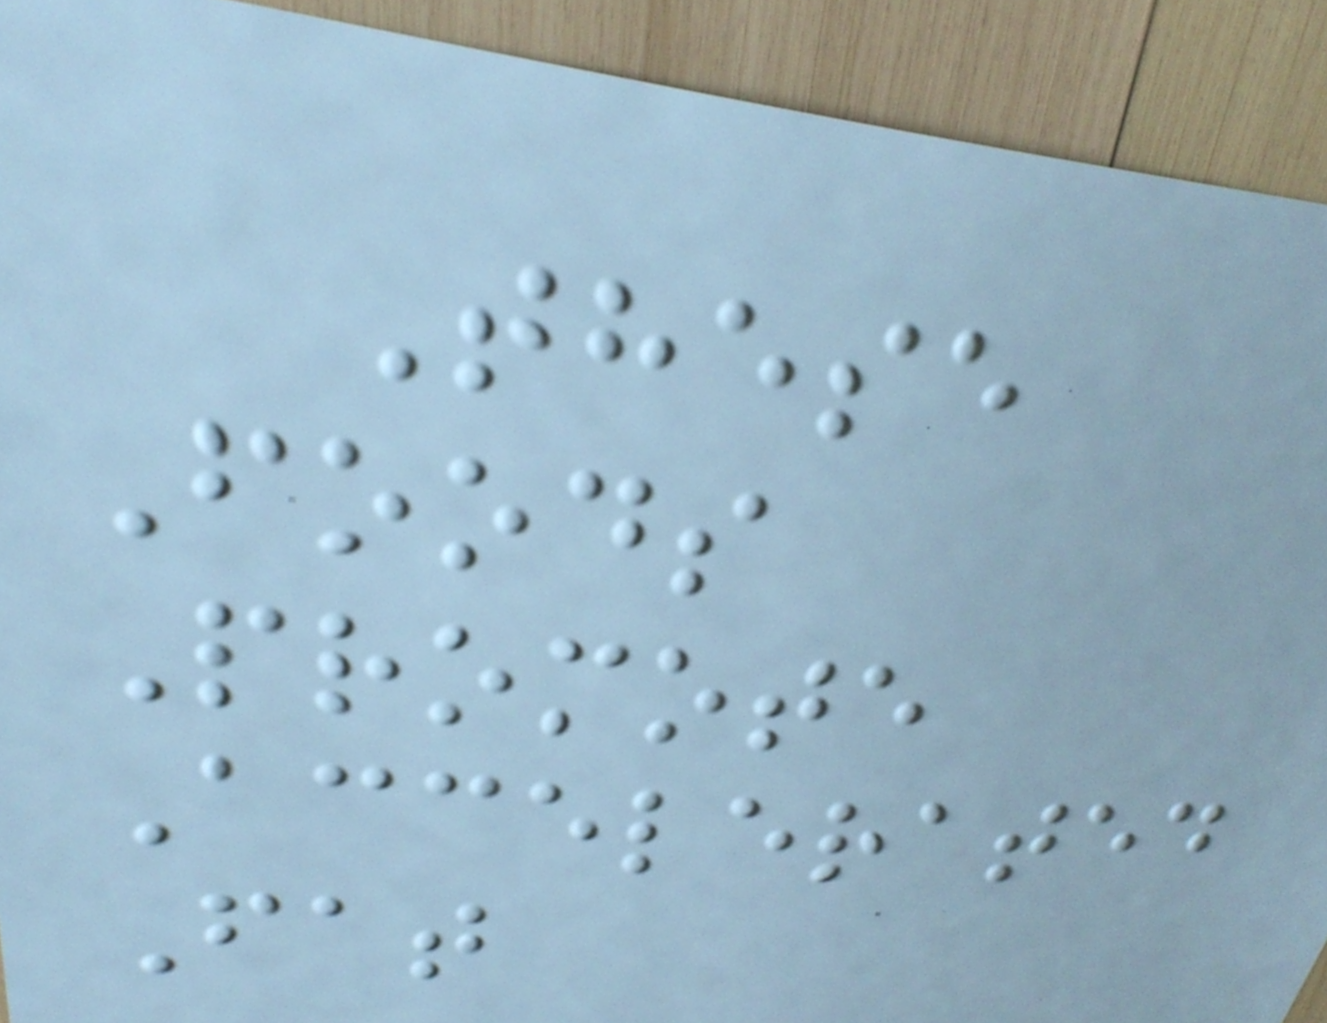These
Foods
Promote
Accelerated
Fat
